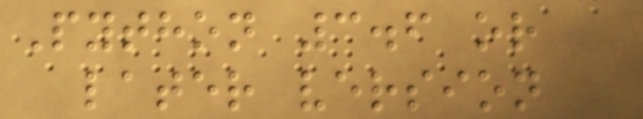Python 3.6 or
later version
